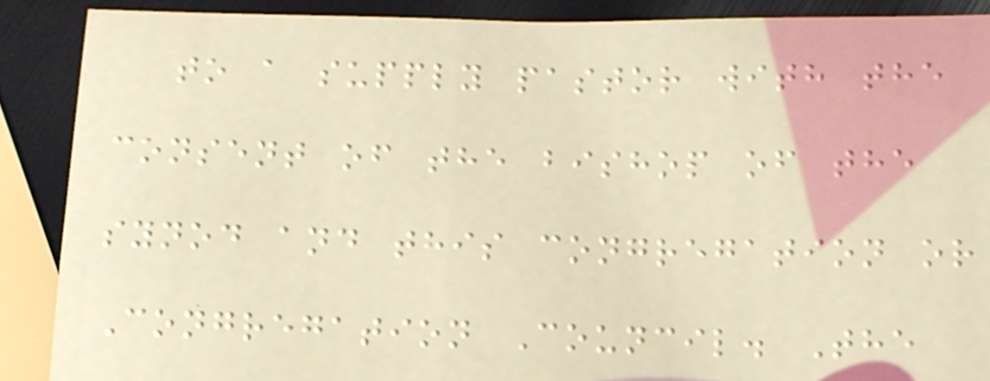to a supply pastor with the
consent of the bishop of the
synod and this congregation or
Congregation Council. The
